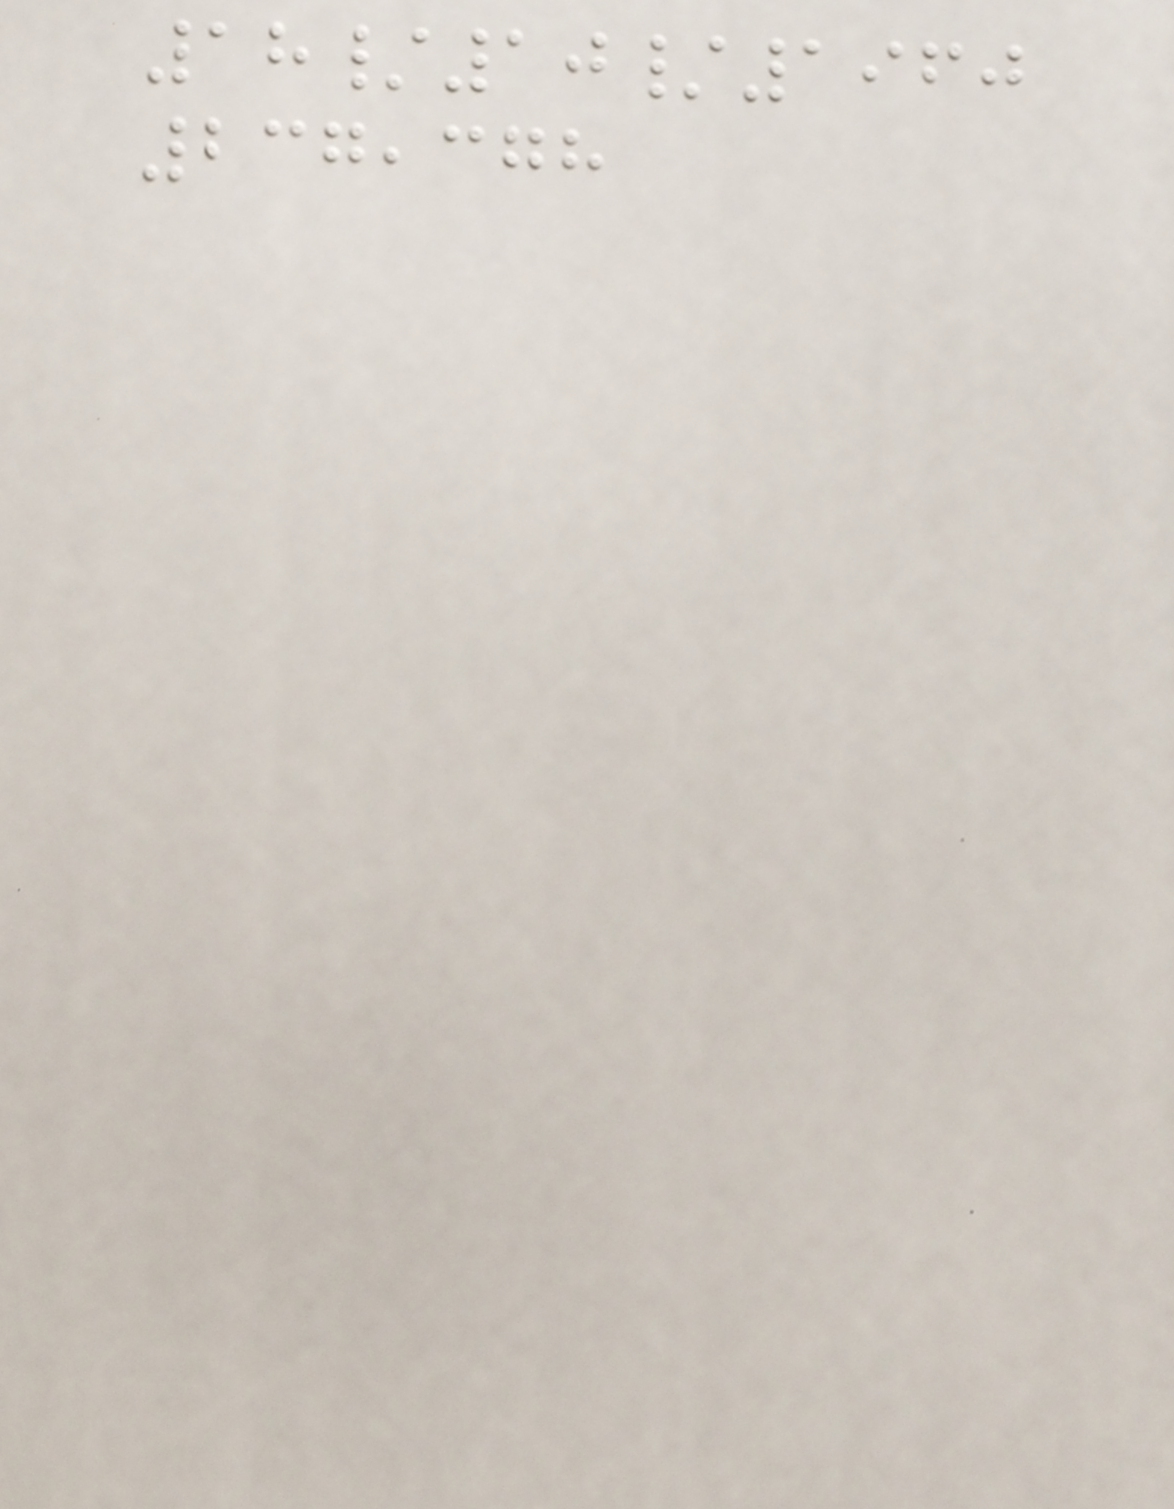18/10/1960
237,378
